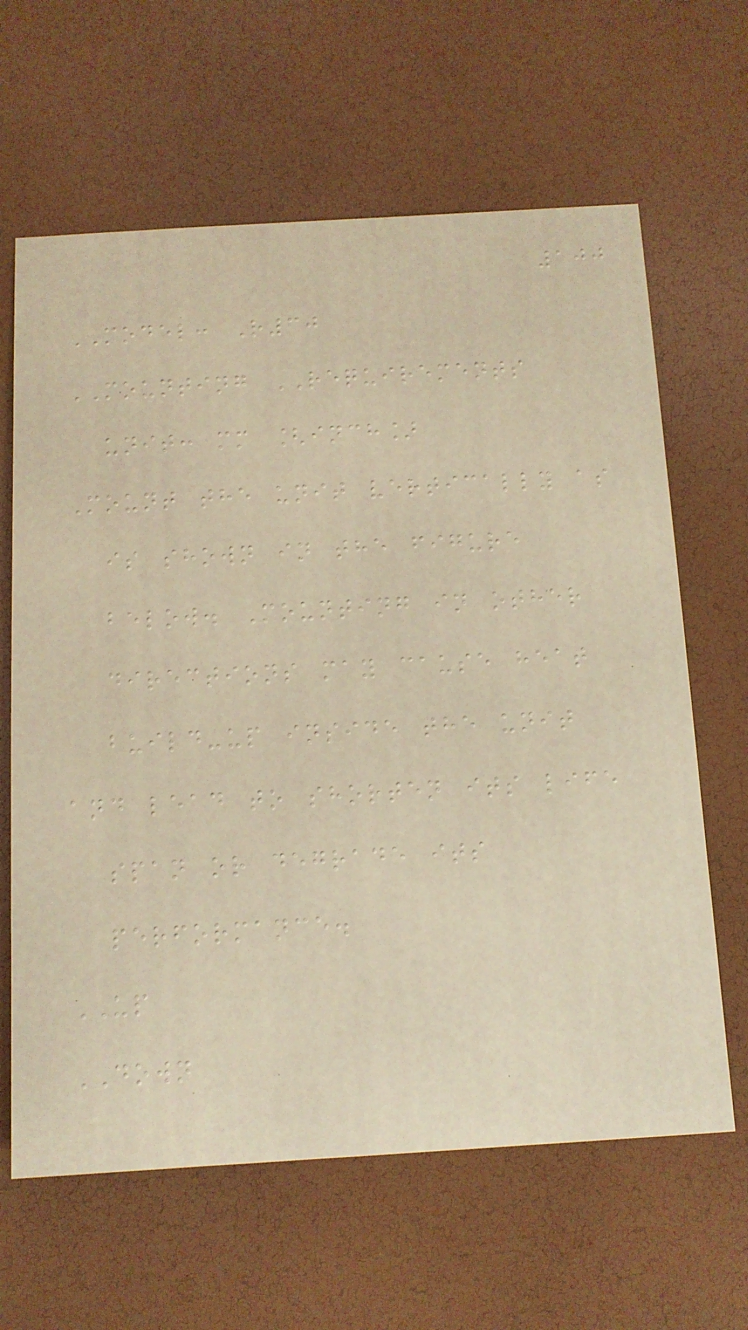100
MODEL: R30
MOUNTING REQUIREMENTS
unit: mm [inch]
Mount the unit vertically as
is shown in the figure
below. Mounting in other
directions may cause heat
build-up inside the unit
and lead to shorten its life
span or degrade its
performance.
UP
DOWN
